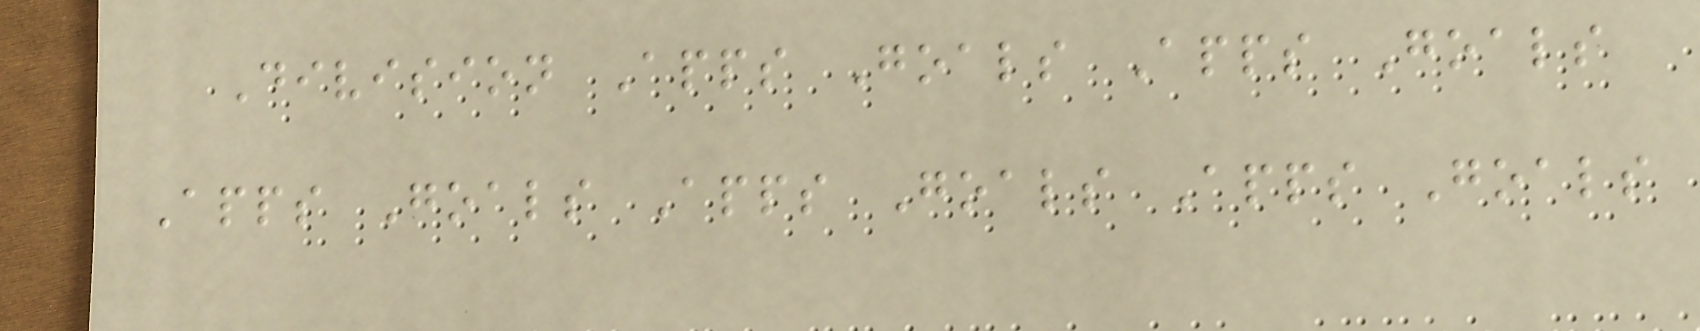Division Apps Goals Apps Goals
Apps Goals Apps Goals Apps Goals
